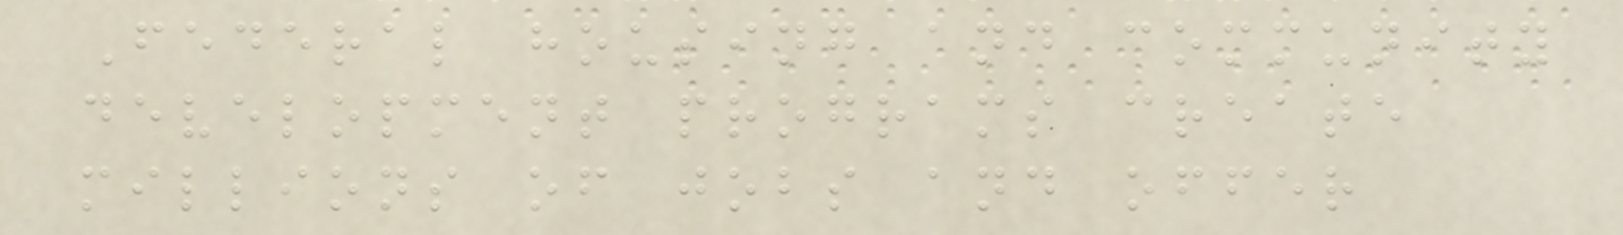Federal housing and community
development programs create
millions of jobs and offer
